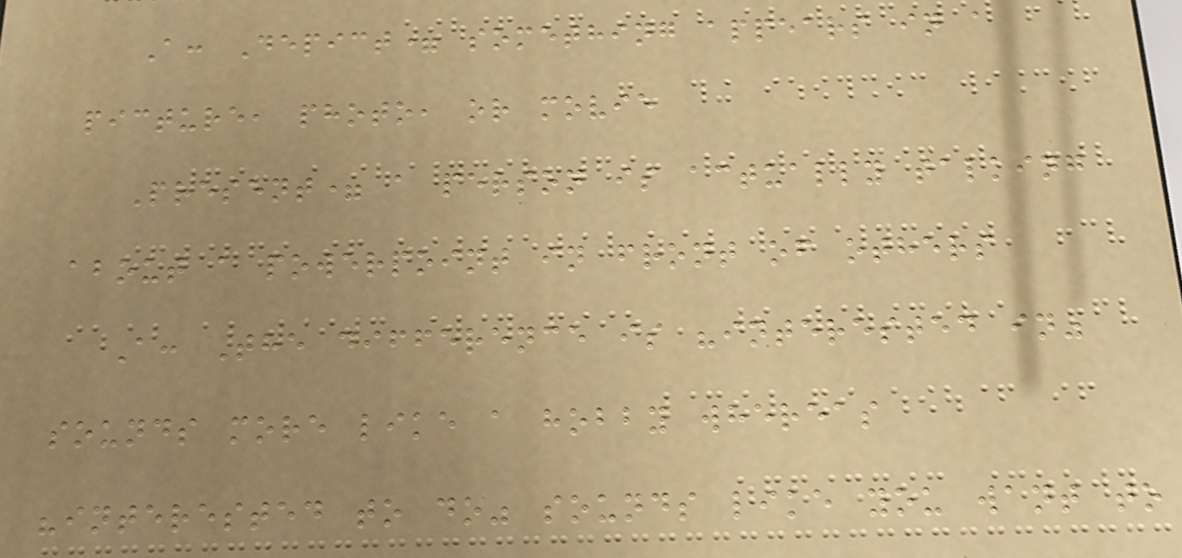A: Depict= something appears in a
picture, photo, or movie
Present= a person is actually talking
about a powerpoint in front of others
A: The difference is "interested in"
sounds more like a hobby whereas
"interested to do" sounds like you want to
